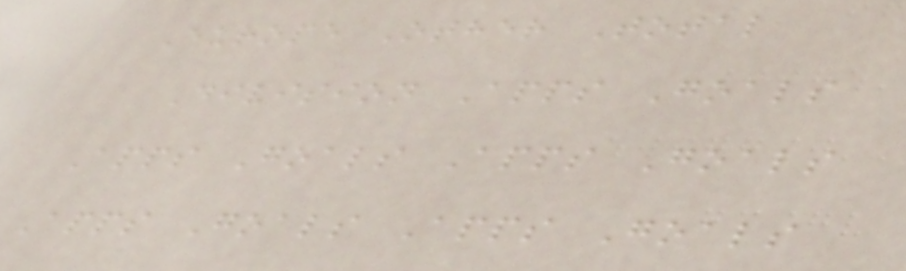Europe Other Total
Division Apps Goals
Apps Goals Apps Goals
Apps Goals Apps Goals
